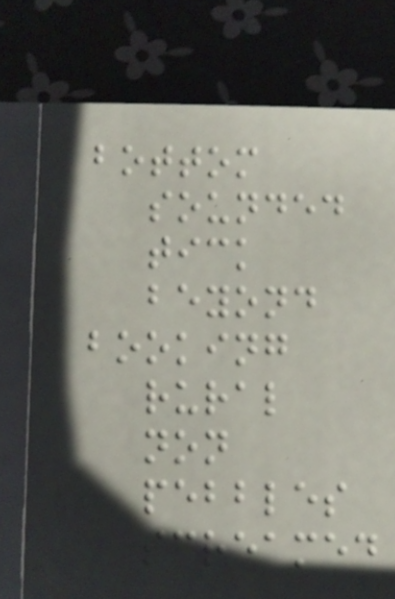bottom
sounded
tick
beyond
booking
rural
non
pebbles
screamed
